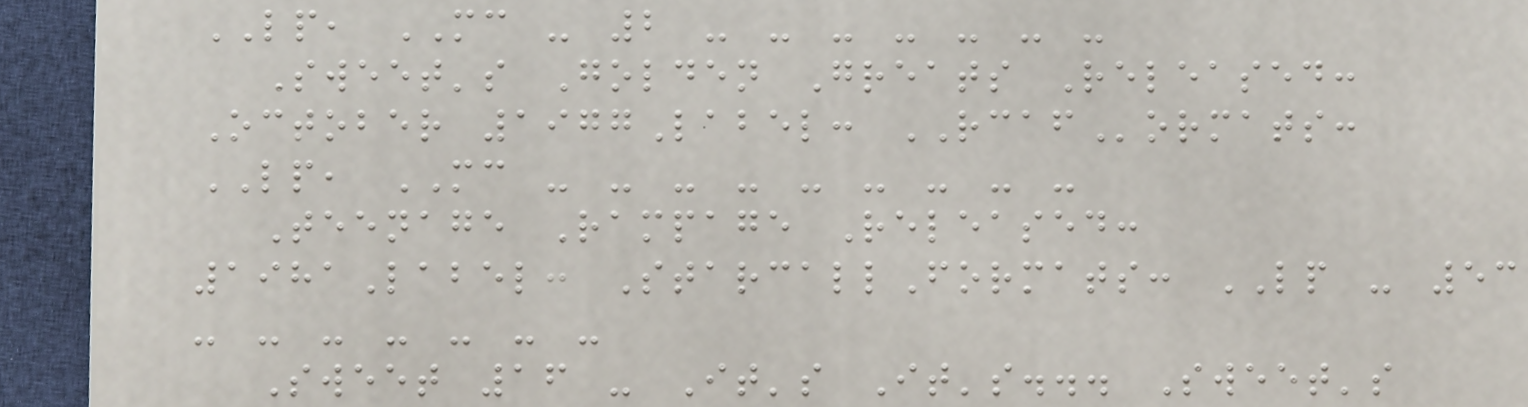LP, MC - 2 - - - - - - -
Sweet's Golden Greats Released:
October 1977Label: RCAFormats:
LP, MC - - - - - - - - -
Teenage Rampage Released:
1981Label: StarcallFormats: LP - 53
- - - - - - -
Sweet 16 - It's It's... Sweet's
